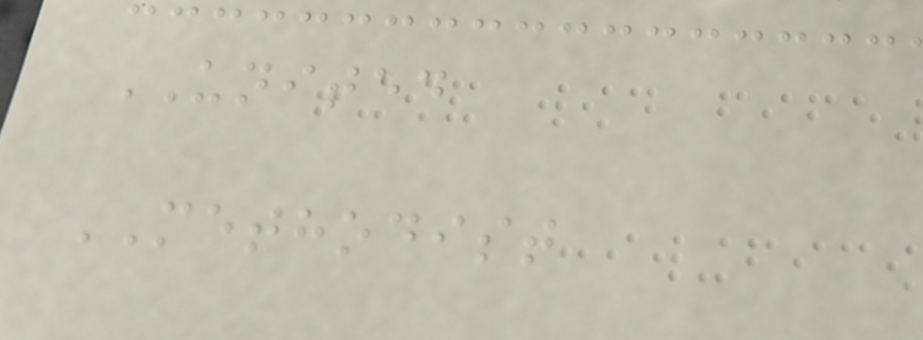UNITED
METHODIST
